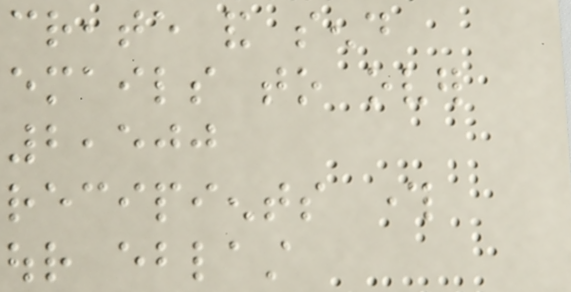create and send
emails to over
2,500
recipients through
our eblast
